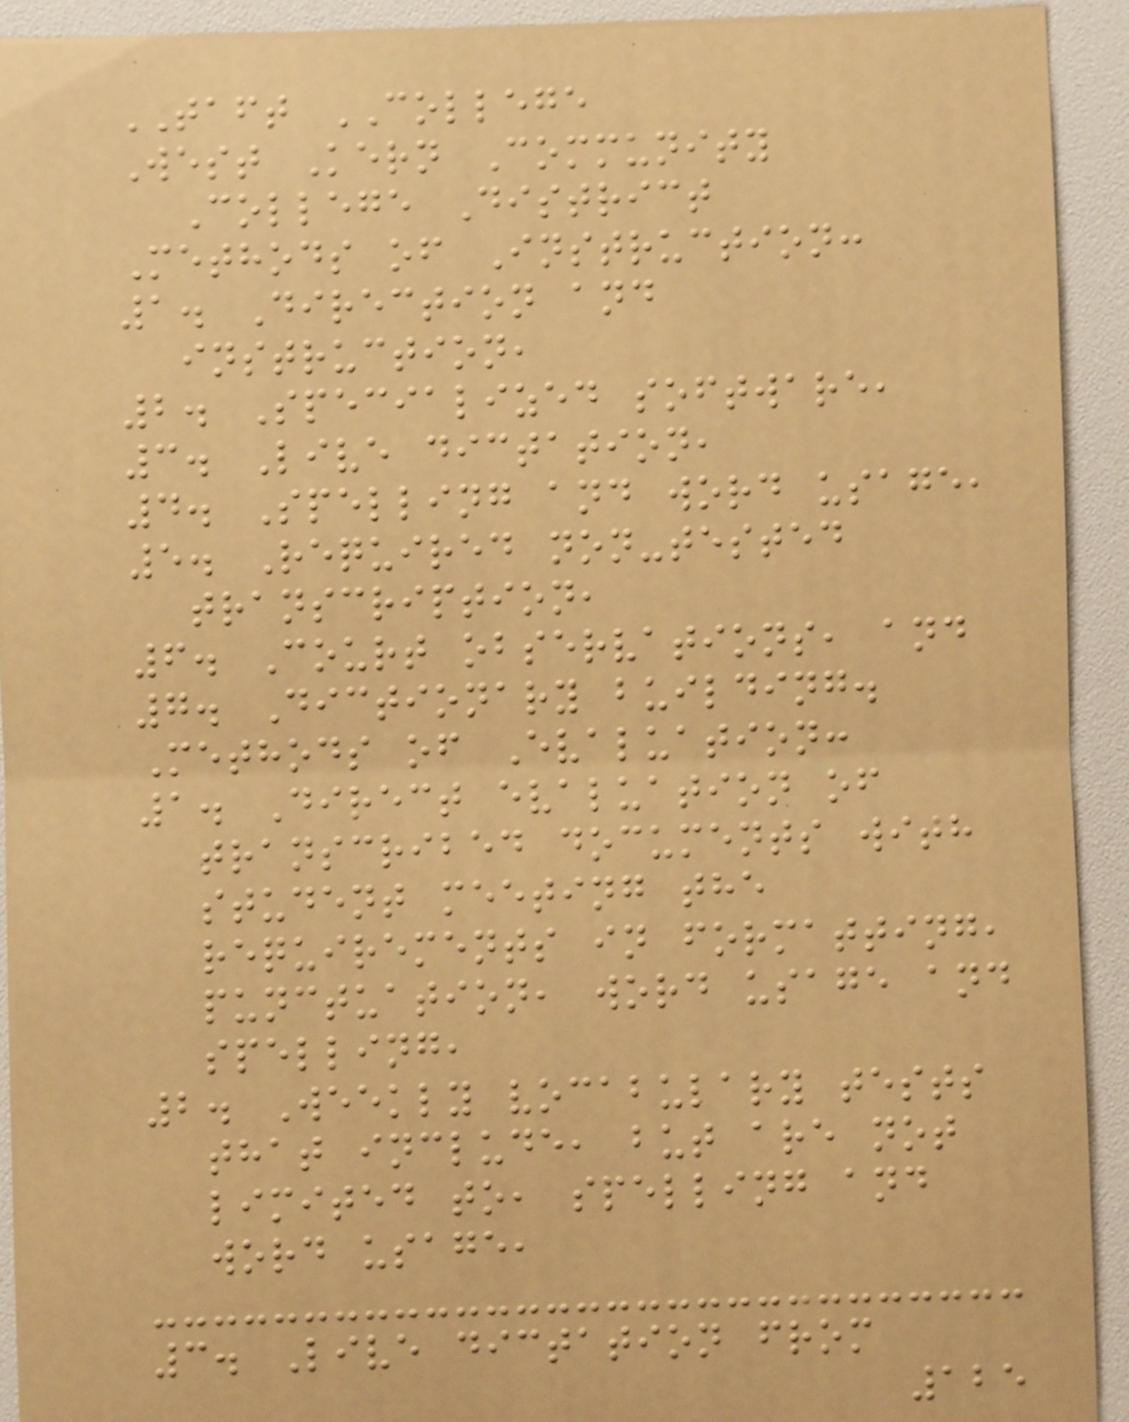TAFT COLLEGE
West Kern Community
College District
Methods of Instruction:
1. Direction and
instruction,
2. Specialized software,
3. Live dictation,
4. Spelling and word usage,
5. Required non-tested
transcription,
6. Court observations, and
7. Dictionary building.
Methods of Evaluation:
1. Direct evaluation of
transcribed documents with
student meeting the
requirements in formatting,
punctuation, word usage and
spelling,
2. Weekly vocabulary tests
that include, but are not
limited to, spelling and
word usage,
3. Live dictation from
125
